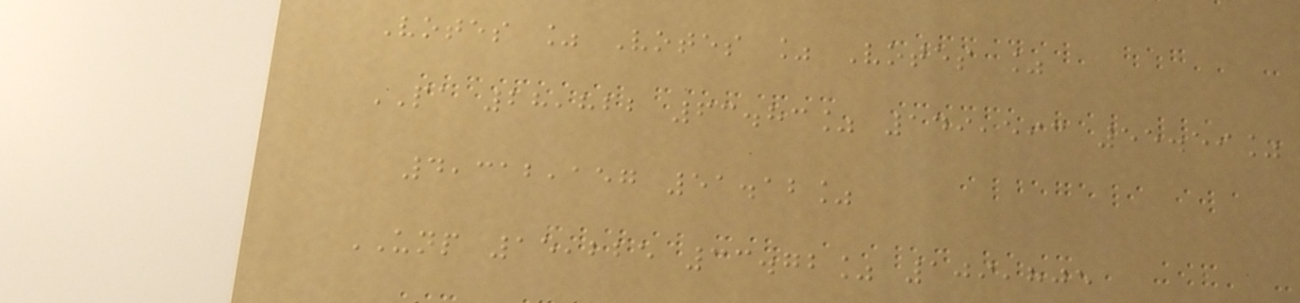Votes % Votes % Votes %
PA 28,822 63.83% 149,593 55.59%
4,312,157 51.12%
UNP 15,225 33.72% 109,805
